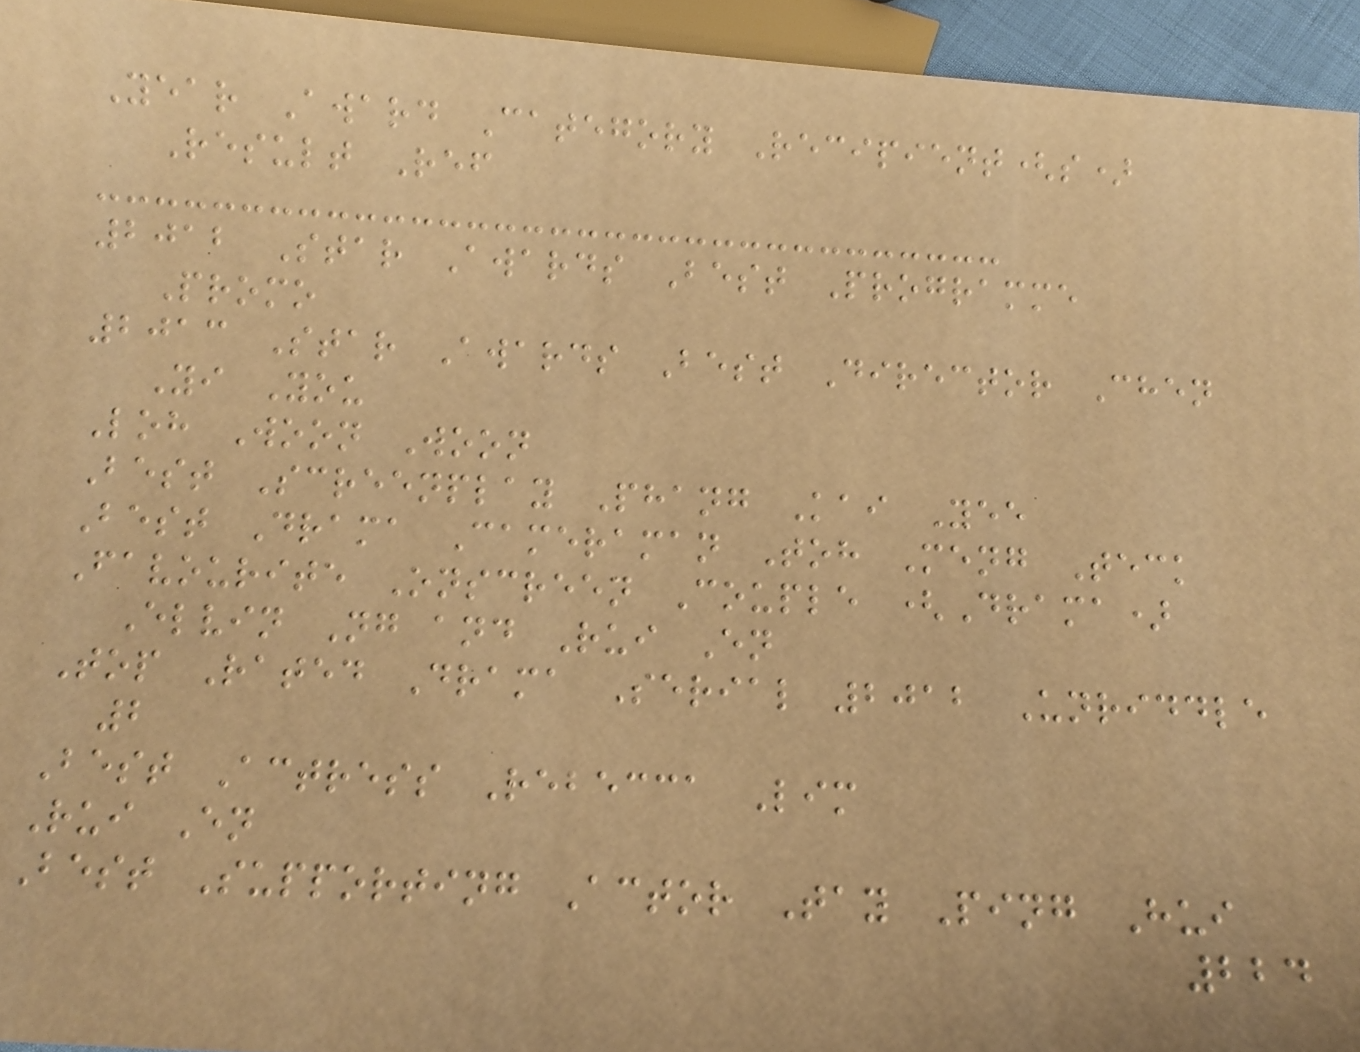Year Award Category Recipient(s)
Result Ref
2012 Star Awards Best Programme
Promo
2013 Star Awards Best Director Chen
Yi You
Loh Woon Woon
Best Screenplay Phang Kai Yee
Best Drama Cameraman Toh Meng Teck
Favourite Onscreen Couple (Drama)
Elvin Ng and Rui En
Top Rated Drama Serial 2012 Unriddle
2
Best Actress Rebecca Lim
Rui En
Best Supporting Actor Tay Ping Hui
224
